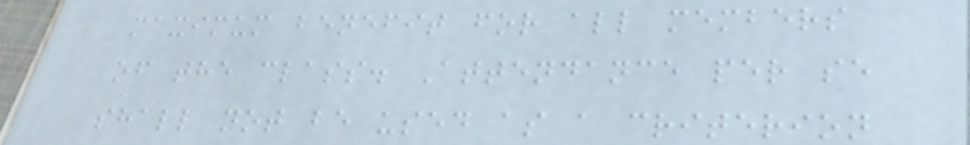maximum benefit for all members
of the class. Attendance per se
shall not be used as a criterion
